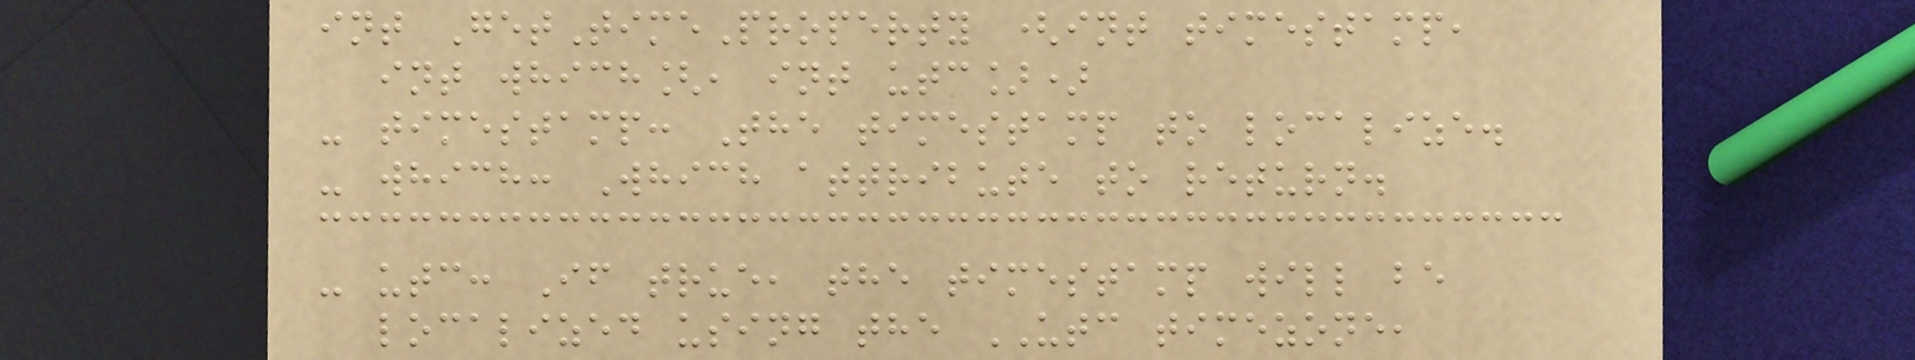int GetTimeProperty (int timestamp,
int which[, int utc])
- timestamp: The timestamp to localize.
- which: Which attribute to return.
- utc: If true, the timestamp will be
localized using the UTC timezone,
